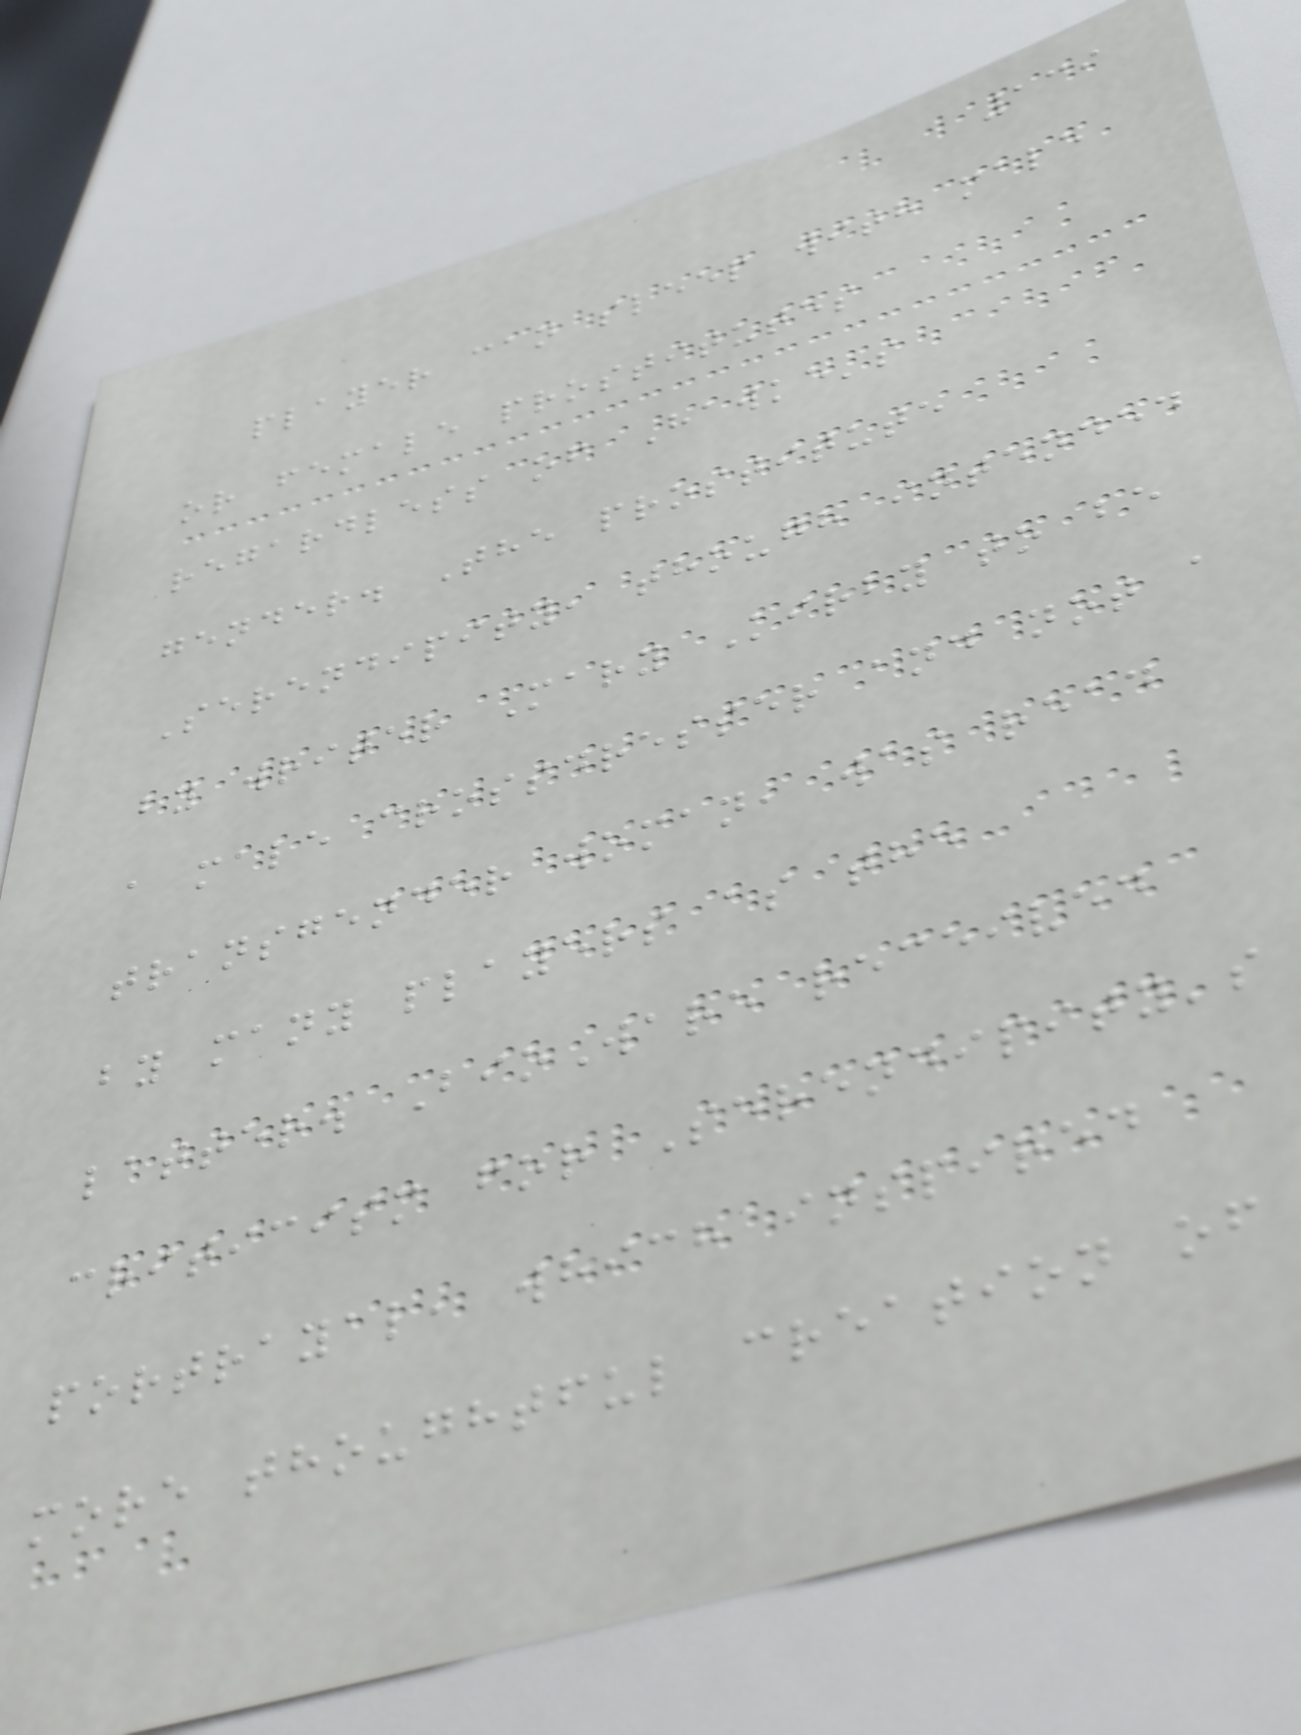139
player can sleep with male
or female prostitutes
regardless of Hawke's
gender. The prostitute
Serendipity, though intended
by writer Mary Kirby to be
a male crossdresser and not a
transgender woman, was read
by many players as the
latter. BioWare received
criticism for Serendipity's
portrayal, which inspired
more thoughtful creation of
